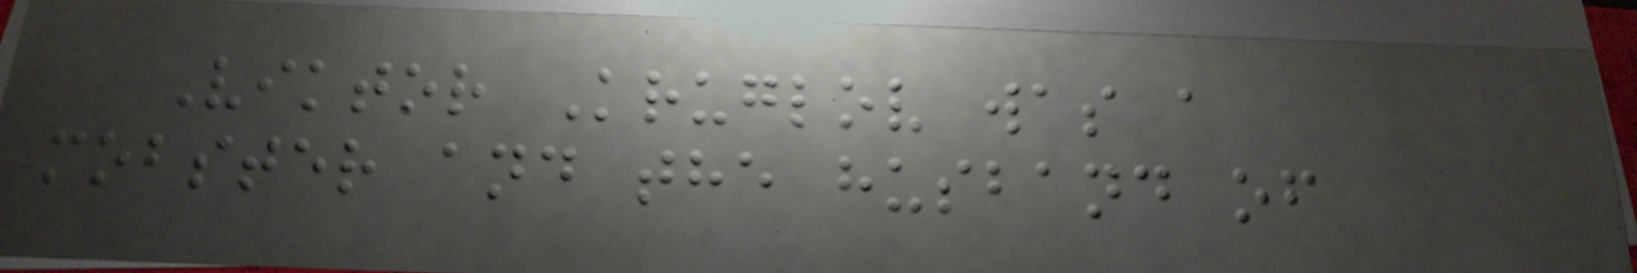Viktor Kruglov was a
mobster and the husband of
